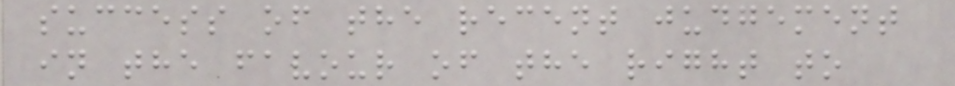success of the recent judgement
in the favour of the right to
